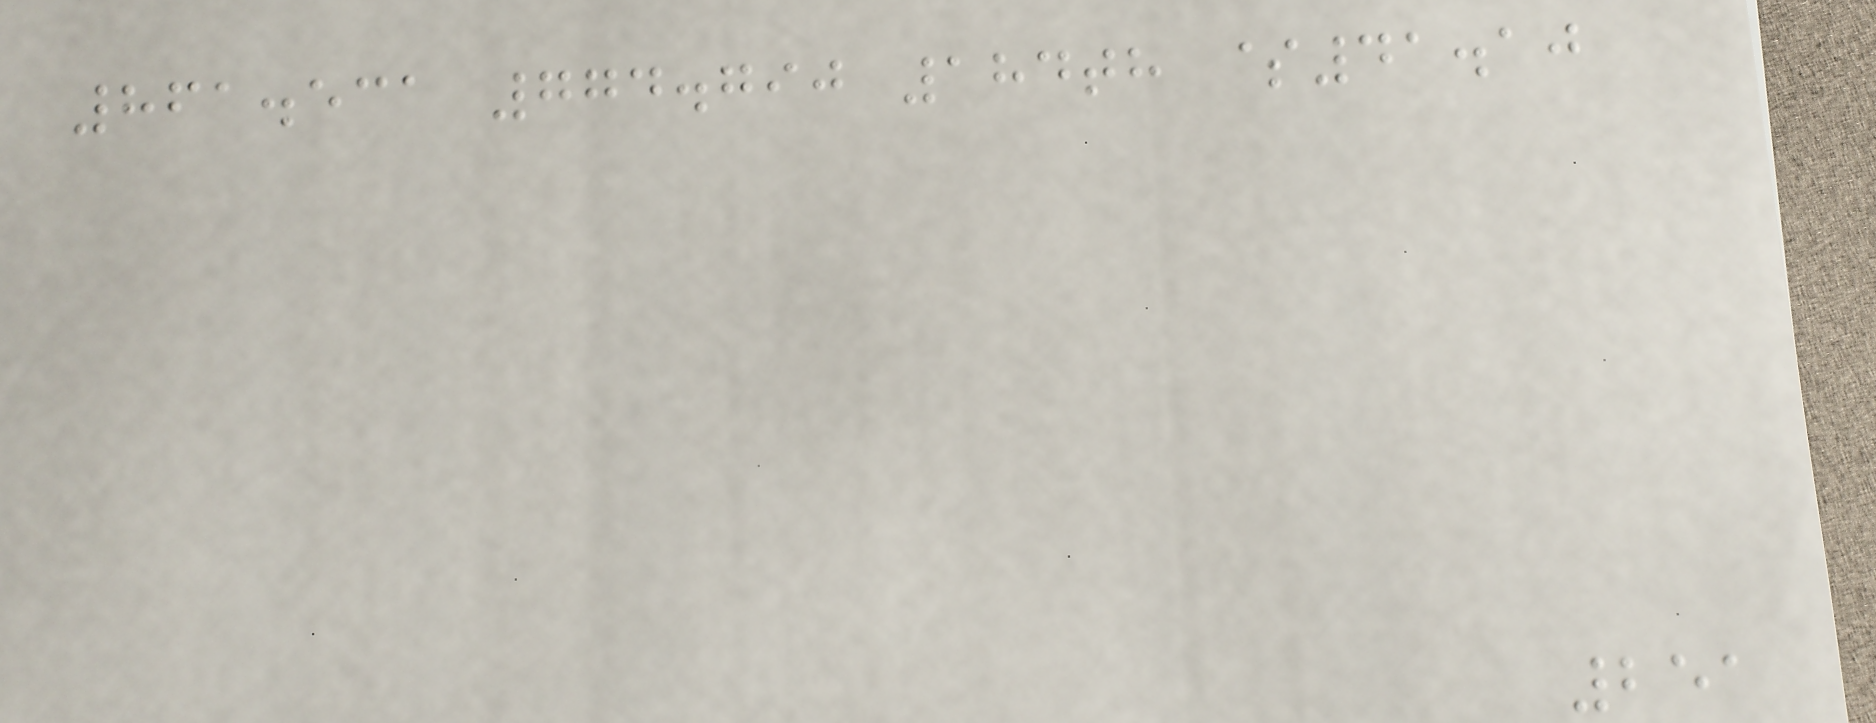861.531 774.790 184th $41.10
251
